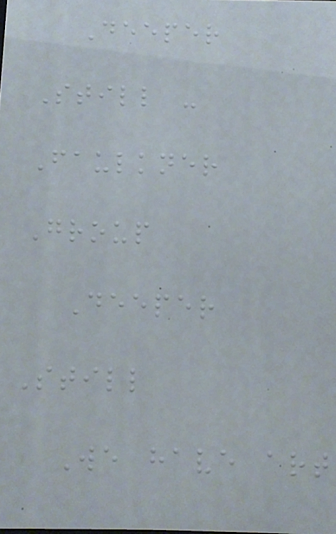Deeper
Still -
Faulkner
Group
Deeper
Still
We have art
